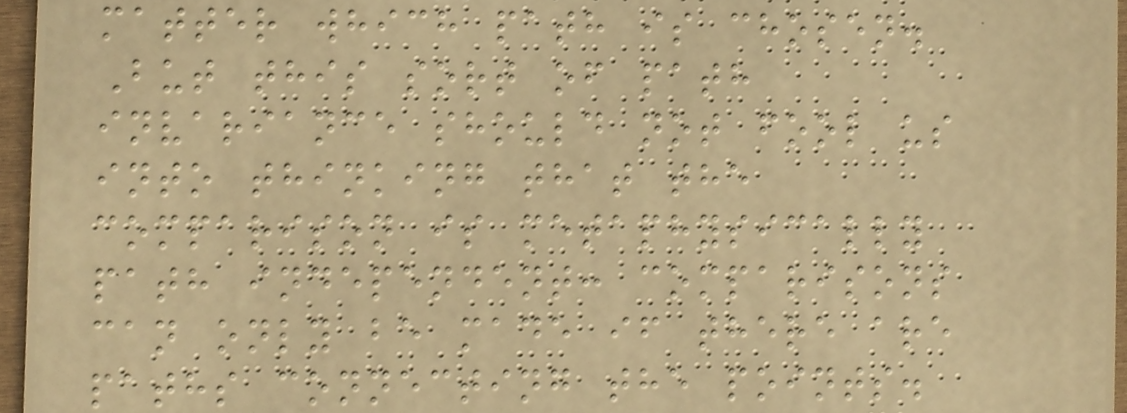matter which path is chosen.
But this sort of path
invariance should not fool us
into thinking that the
comparison is metaphysically
path independent: comparisons
can only be made if there are
paths connecting the points.
